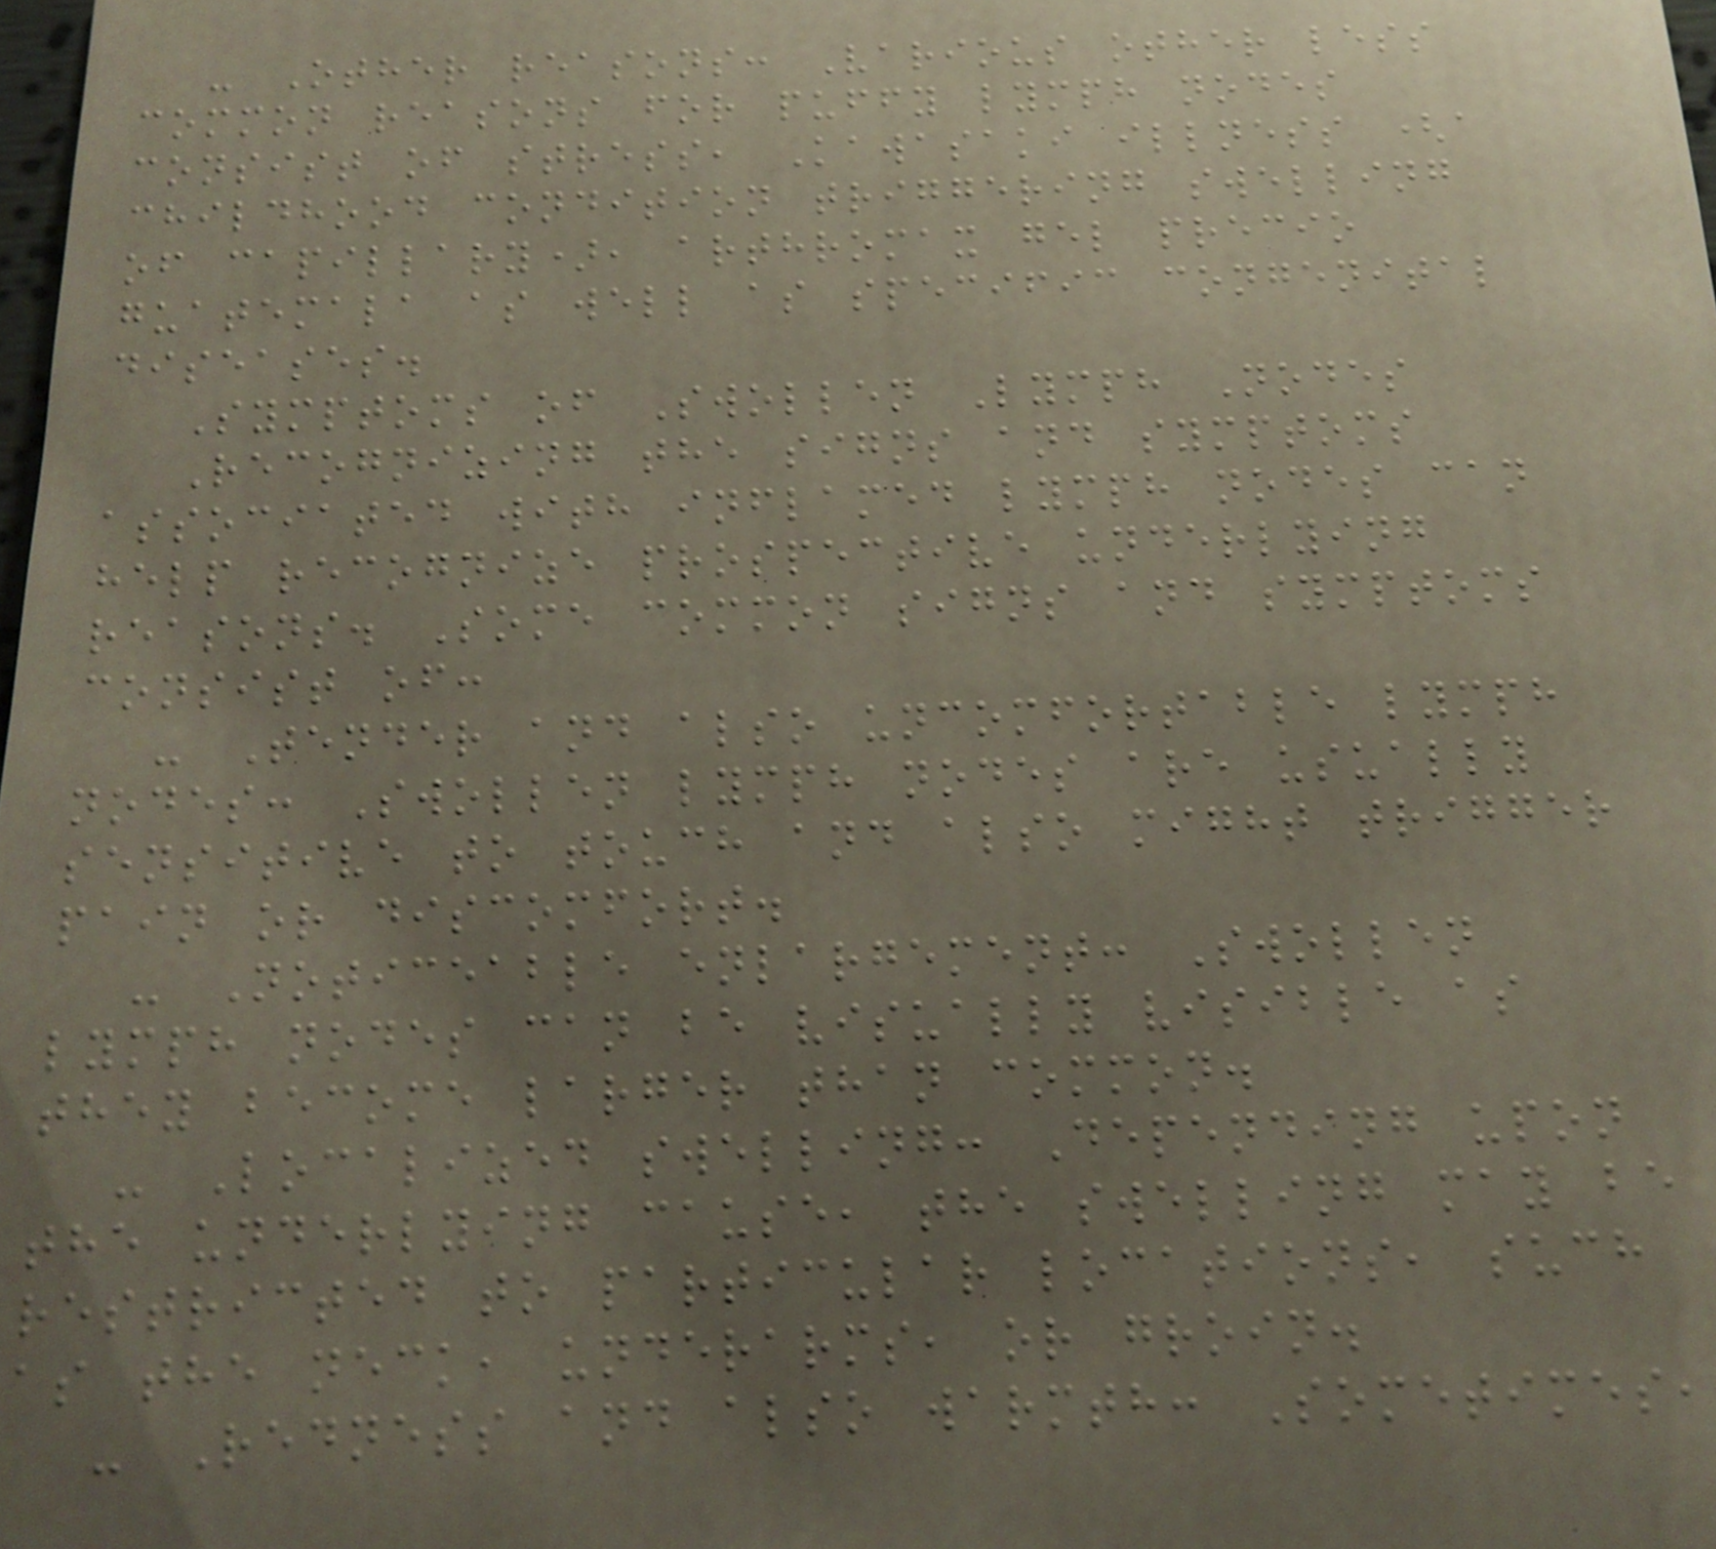- Other reasons: Various other less
common reasons for puffy lymph nodes
consist of stress, Kawasaki illness (a
childhood condition triggering swelling
of capillary), arthromax gel precio
guatemala as well as specific congenital
diseases.
Symptoms of Swollen Lymph Nodes
Recognizing the signs and symptoms
associated with inflamed lymph nodes can
help recognize prospective underlying
reasons. Some common signs and symptoms
consist of:
- Tender and also uncomfortable lymph
nodes: Swollen lymph nodes are usually
sensitive to touch and also might trigger
pain or discomfort.
- Noticeable enlargement: Swollen
lymph nodes can be visually visible as
they become larger than common.
- Localized swelling: Depending upon
the underlying cause, the swelling may be
restricted to particular locations, such
as the neck, underarms, or groin.
- Redness and also warmth: Sometimes,
